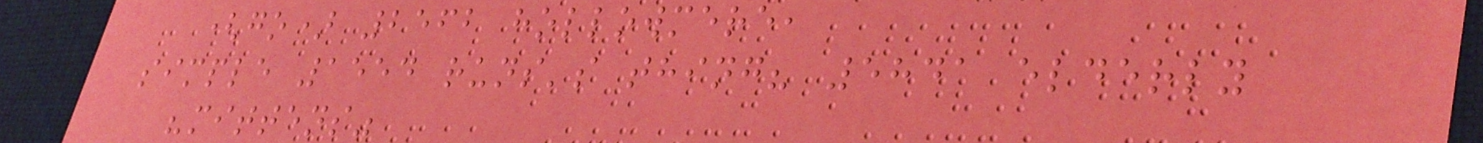(go) 2562 hollowmere,
simple 1554 runs's thing? 5841 elderly
"mittens"
